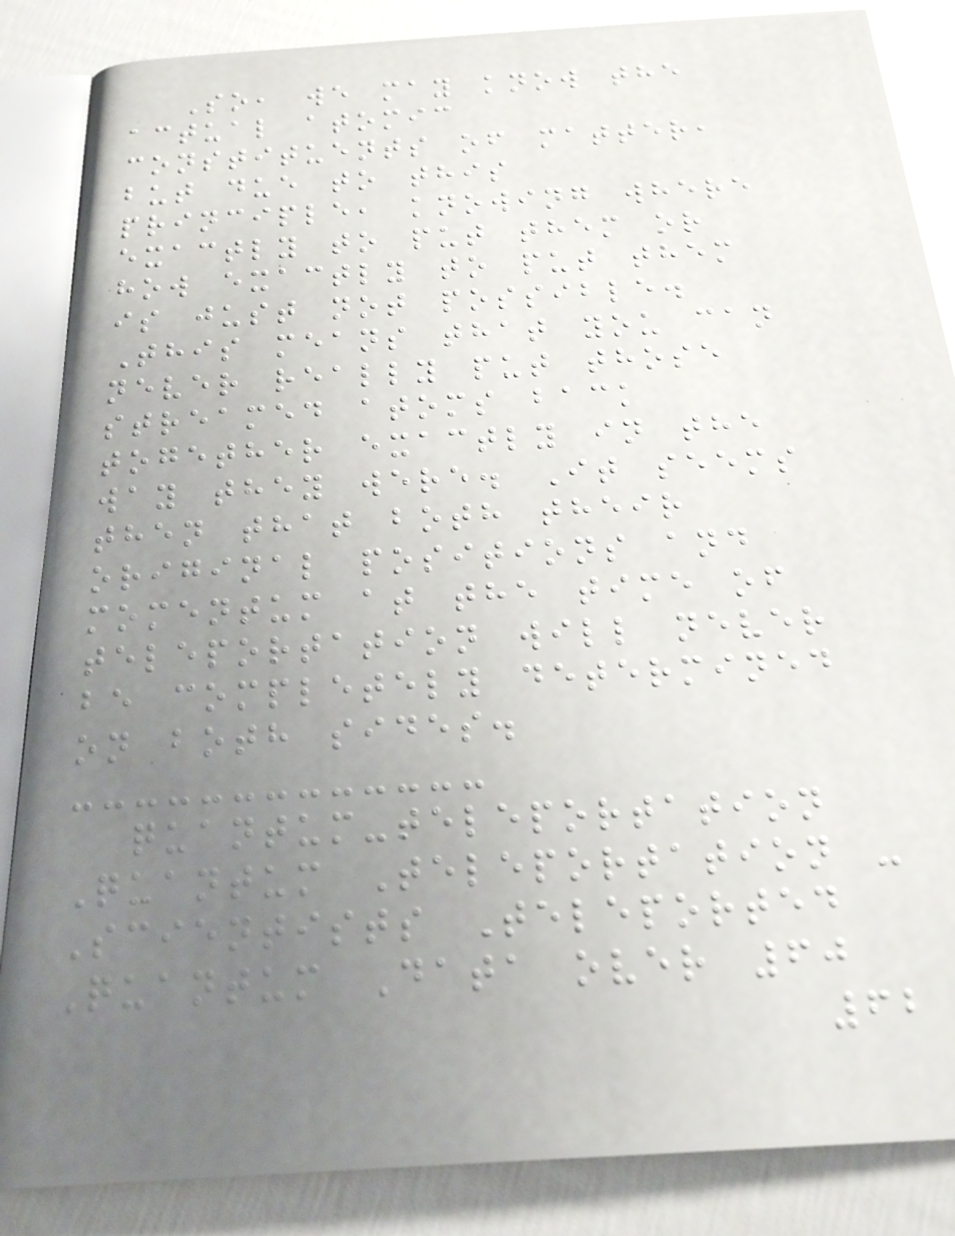So, we may know the
actual atomic
constituents of matter,
but due to this
principle, knowing where
exactly to put them or
how exactly to put them
is just not possible.
This means that you can
never really put those
streamed atoms back
together exactly in the
way they were. It seems
then that both their
original positions and
momentum at the time of
teleportation will never
be completely determined
on both sides.
quantum-teleportation
Quantum Teleportation -
Scientists Teleported
Quantum Data over 60
62
